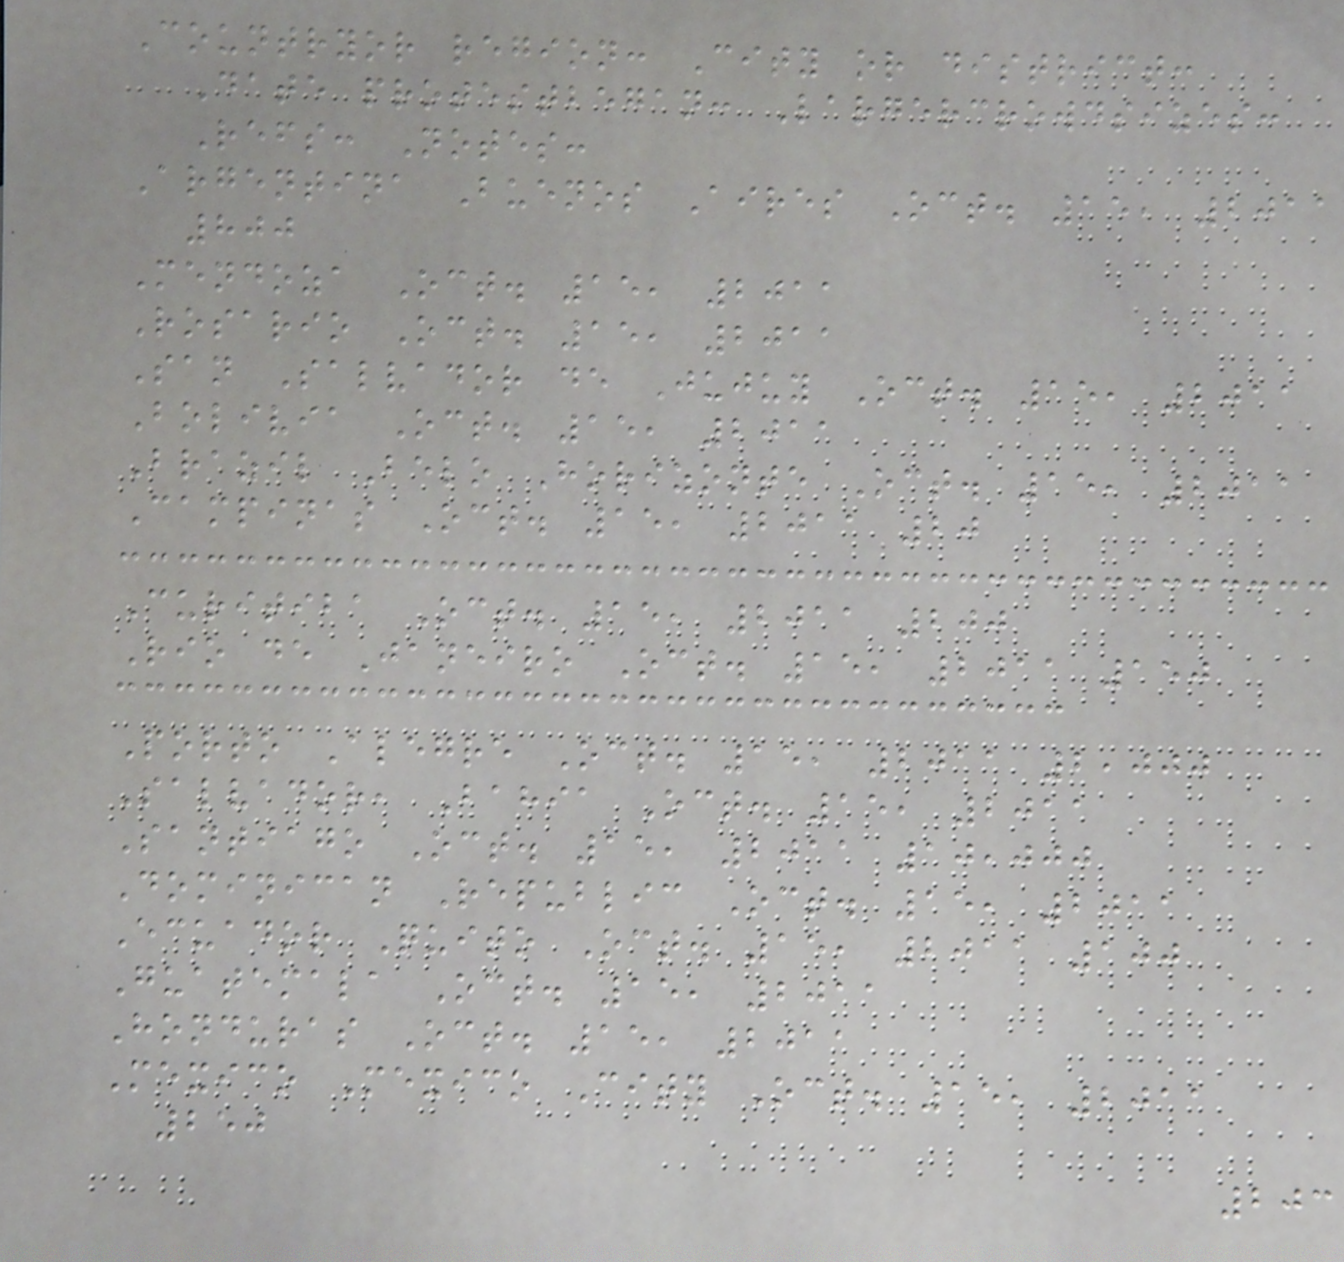Countryor region: City or district:
Date protestbegan: Largercrowdsizes:
Refs: Notes:
Argentina Buenos Aires Oct. 15, 2011
800
Mendoza Oct. 15, 2011
Rosario Oct. 15, 2011
San Salvador de Jujuy Oct. 15, 2011
Bolivia Oct. 15, 2011
Brazil Belo Horizonte Oct. 15, 2011
Campinas Oct. 15, 2011 20
Curitiba Oct. 15, 2011 200
Rio de Janeiro Oct. 15, 2011 150
Porto Alegre Oct. 15, 2011 2,000
Salvador, Bahia Oct. 15, 2011
Santiago Oct. 15, 2011 10,000
Dominican Republic Oct. 15, 2011
Ecuador Quito Oct. 15, 2011 100
Guatemala Oct. 15, 2011
Honduras Oct. 15, 2011
Mexico Mexico City Oct. 15, 2011
250
203
